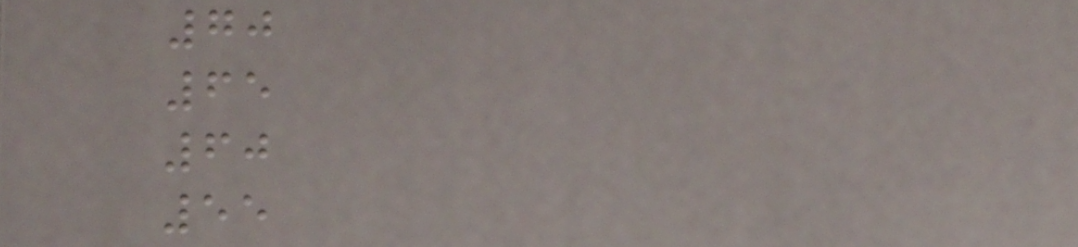70
65
60
55
